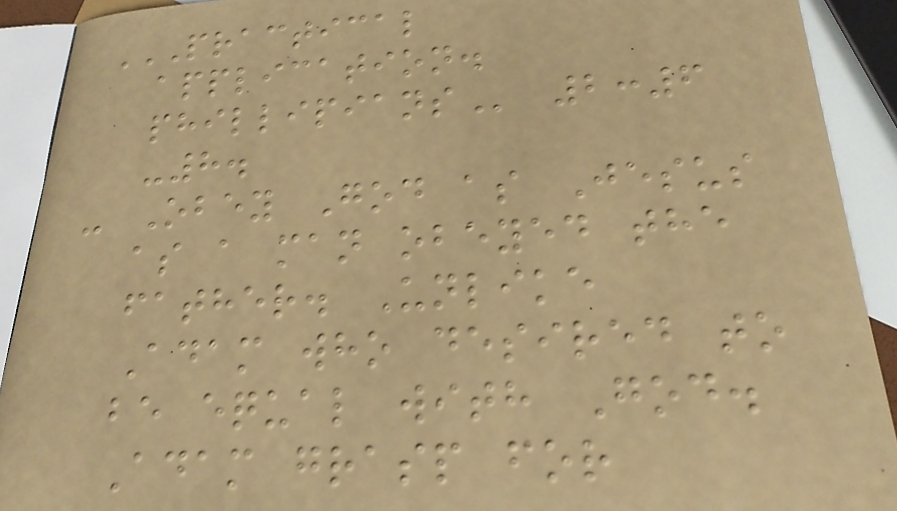PRACTICAL
APPLICATION.
PHILLIPIANS 2:6
-8.
- Obey God as Jesus
as a man obeyed the
father. Unlike
Adam who desired to
be equal with God.
Adam grasp for
